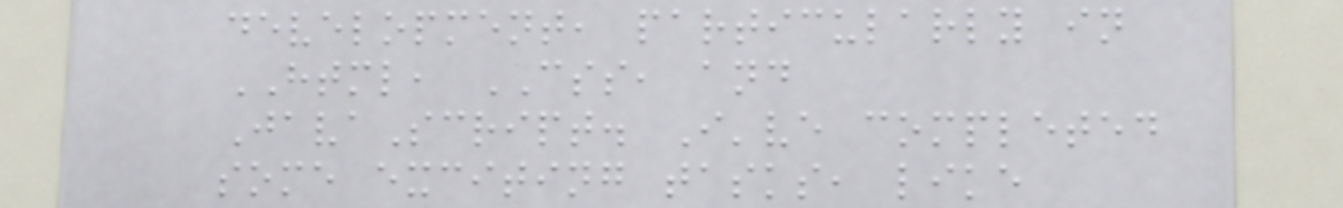development, particularly in
HTML, CSS, and
JavaScript. I've completed
some exciting tasks, like
